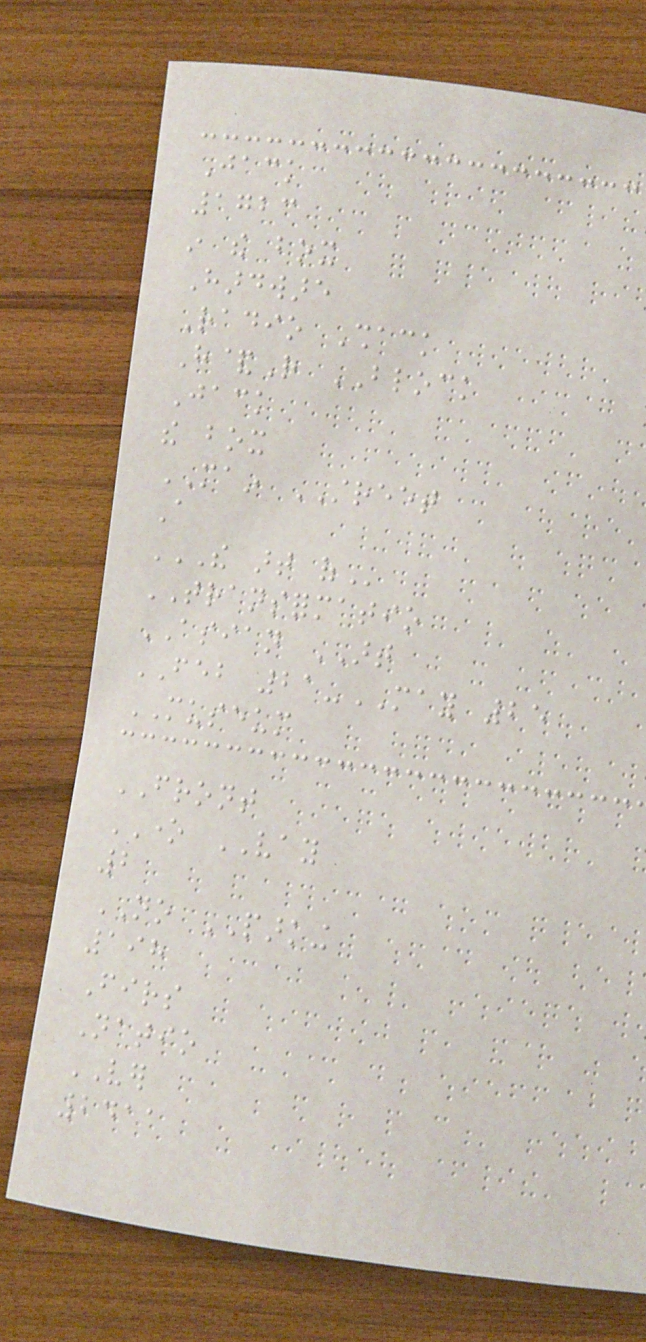Jack
1723
in the box
Hardware
Radio Shack
H&R BLOCK
Jack
the box
MAIN STREET
A
THE ART OF
TRANSFORMATIO
ASIAN ART
FEB 21-MAY 25
MUSEUM
FRONT
ONE VAY
2
NO PARKING
198
Firs
Natio
VER
2411
